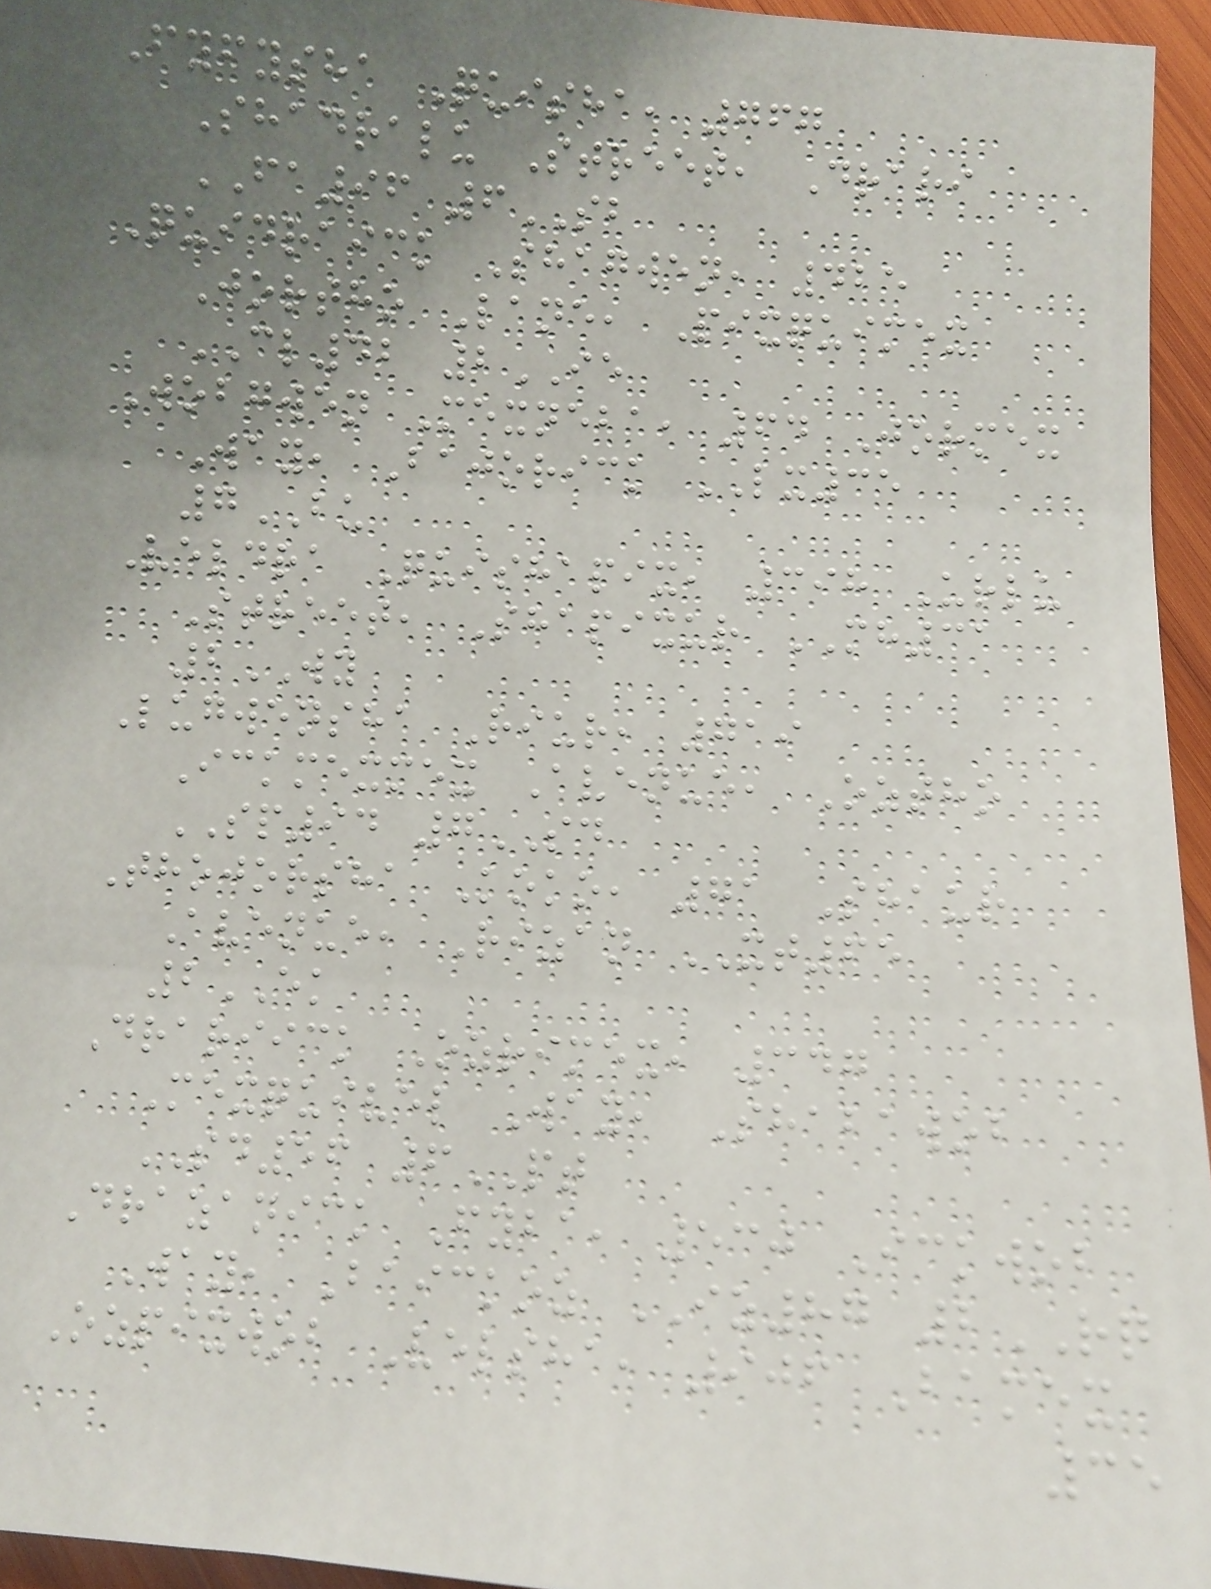Fyfysha Quisha, 767
Shadralu Street, Drari
FA96 6SB
Quidraick Shagwen, 425
Jortho Lane, Pixquimex
CL42 2IE
Wobgwen Mexneba, 64 Jormex
Way, Bajorick LX35
7BU
Veldra Quishapix, 398 Urlu
Street, Shapixur MH31
2WY
Lugwensha Riur, 719
Ickmexmex Avenue, Oztho
SP94 7SD
Thojorsha Koko, 71 Shaur
Avenue, Rizan XT65
2EK
Drariick Ozrimex, 347
Mexquivel Way, Shabawob
SD56 6PT
Drazanick Fyba, 530 Ickwob
Way, Baickoz IZ87 2RQ
Ozpixwob Velsha, 906 Bamex
35
